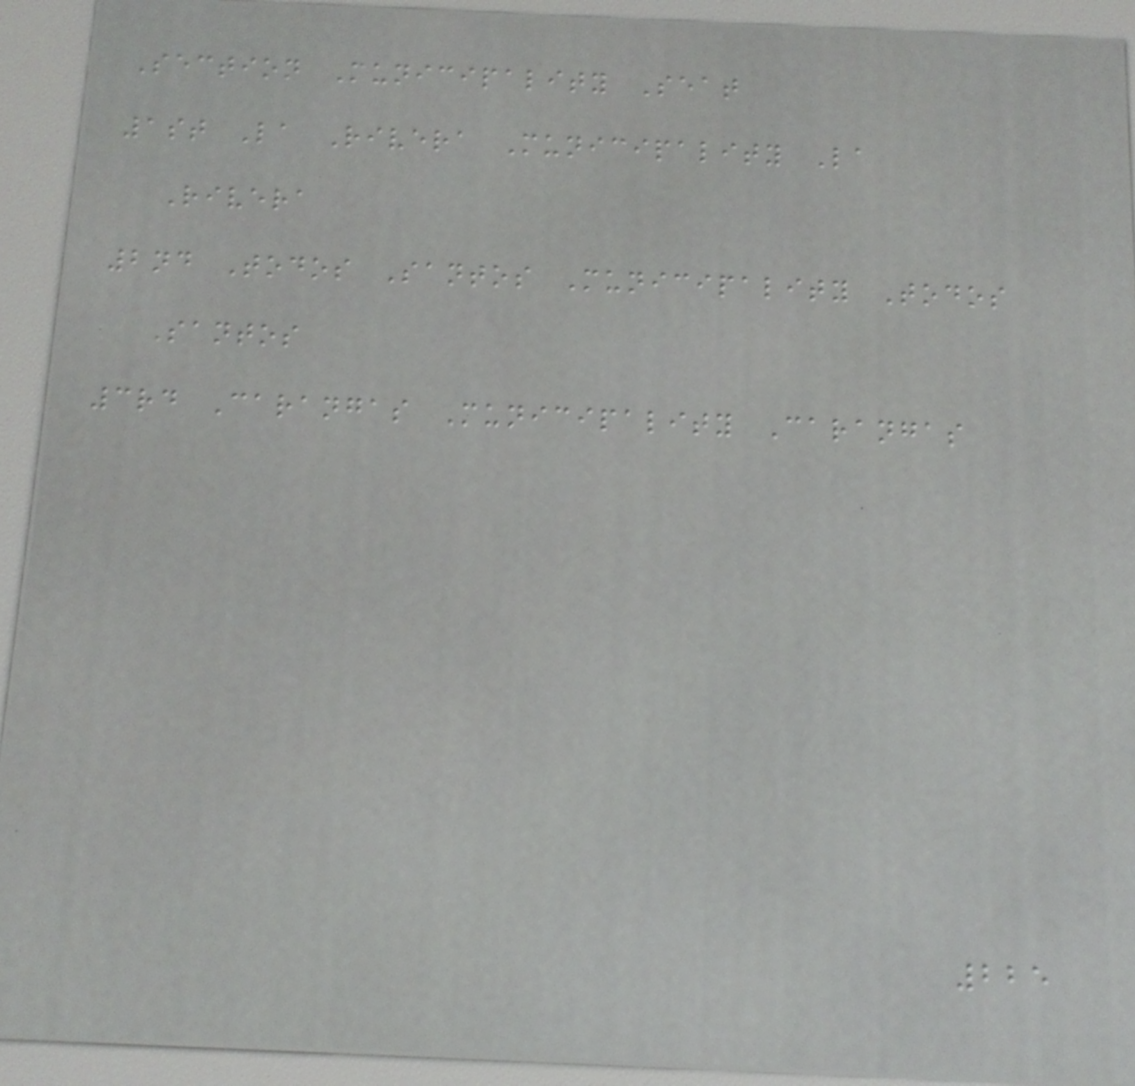Section Municipality Seat
1st La Rivera Municipality La
Rivera
2nd Todos Santos Municipality Todos
Santos
3rd Carangas Municipality Carangas
225
